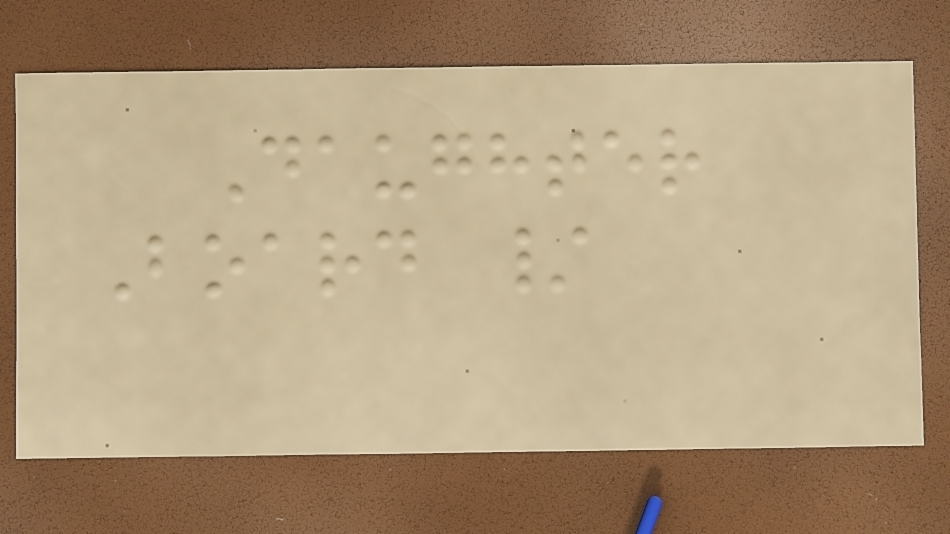Daughter
Board /
